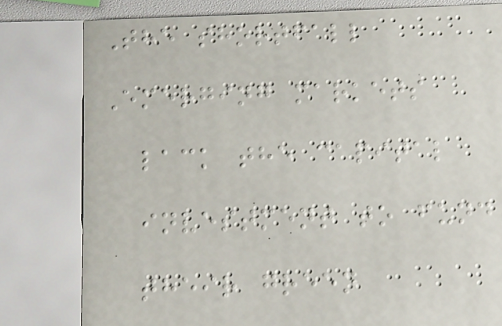The shortfall
Emerging markets
lack the capital
investment to fund
their green
